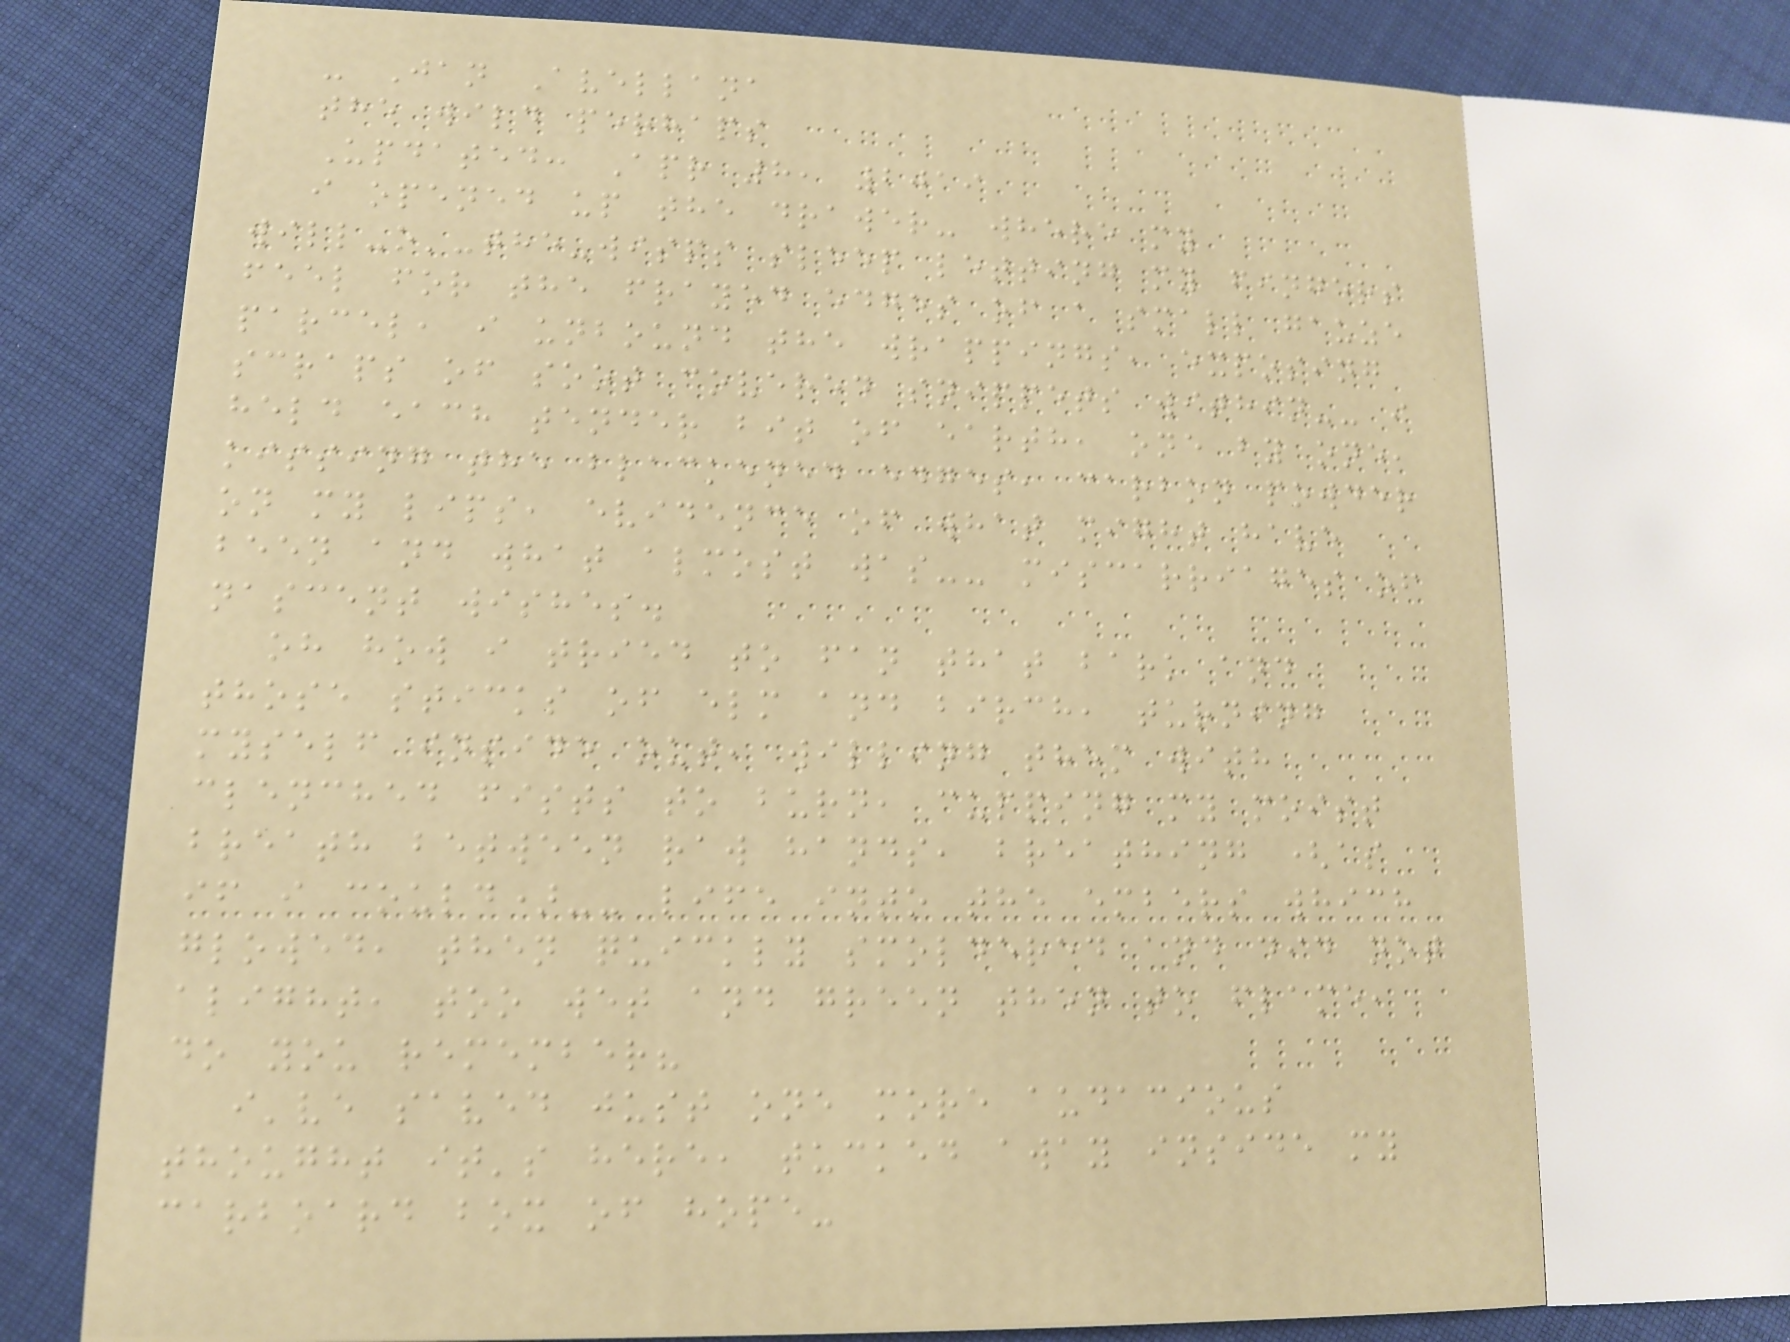- Jan Avellana
the wild perhaps
Updated: Apr 8, 2019
i opened up the drawer- where my
will-o'-the-wisps sleep letting my fingers
feel for the frayed edges of a small gauze
parcel, i unbound the wrappings, exposing
scraps of soot covered snippets within-- i
held each tender bit of earth, one by one,
kissing the blackened edges, carbon powder
on my lips, evidence of what might have
been and what almost was-- miscarriages of
nascent wishes.
oh how i tried to fan that bark and
those sticks of elm and birch, turning
myself inside out, willing them with
clenched fists to burn, cupping my moist
breath between raw hands, breathing (as
if i could)-- life into the embers which
glowed, then quickly smoldered and did not
alight, too wet and green then to flame,
do you remember?
i've saved just one more audacious
thought it's here, tucked away inside my
carboard box of hope-
